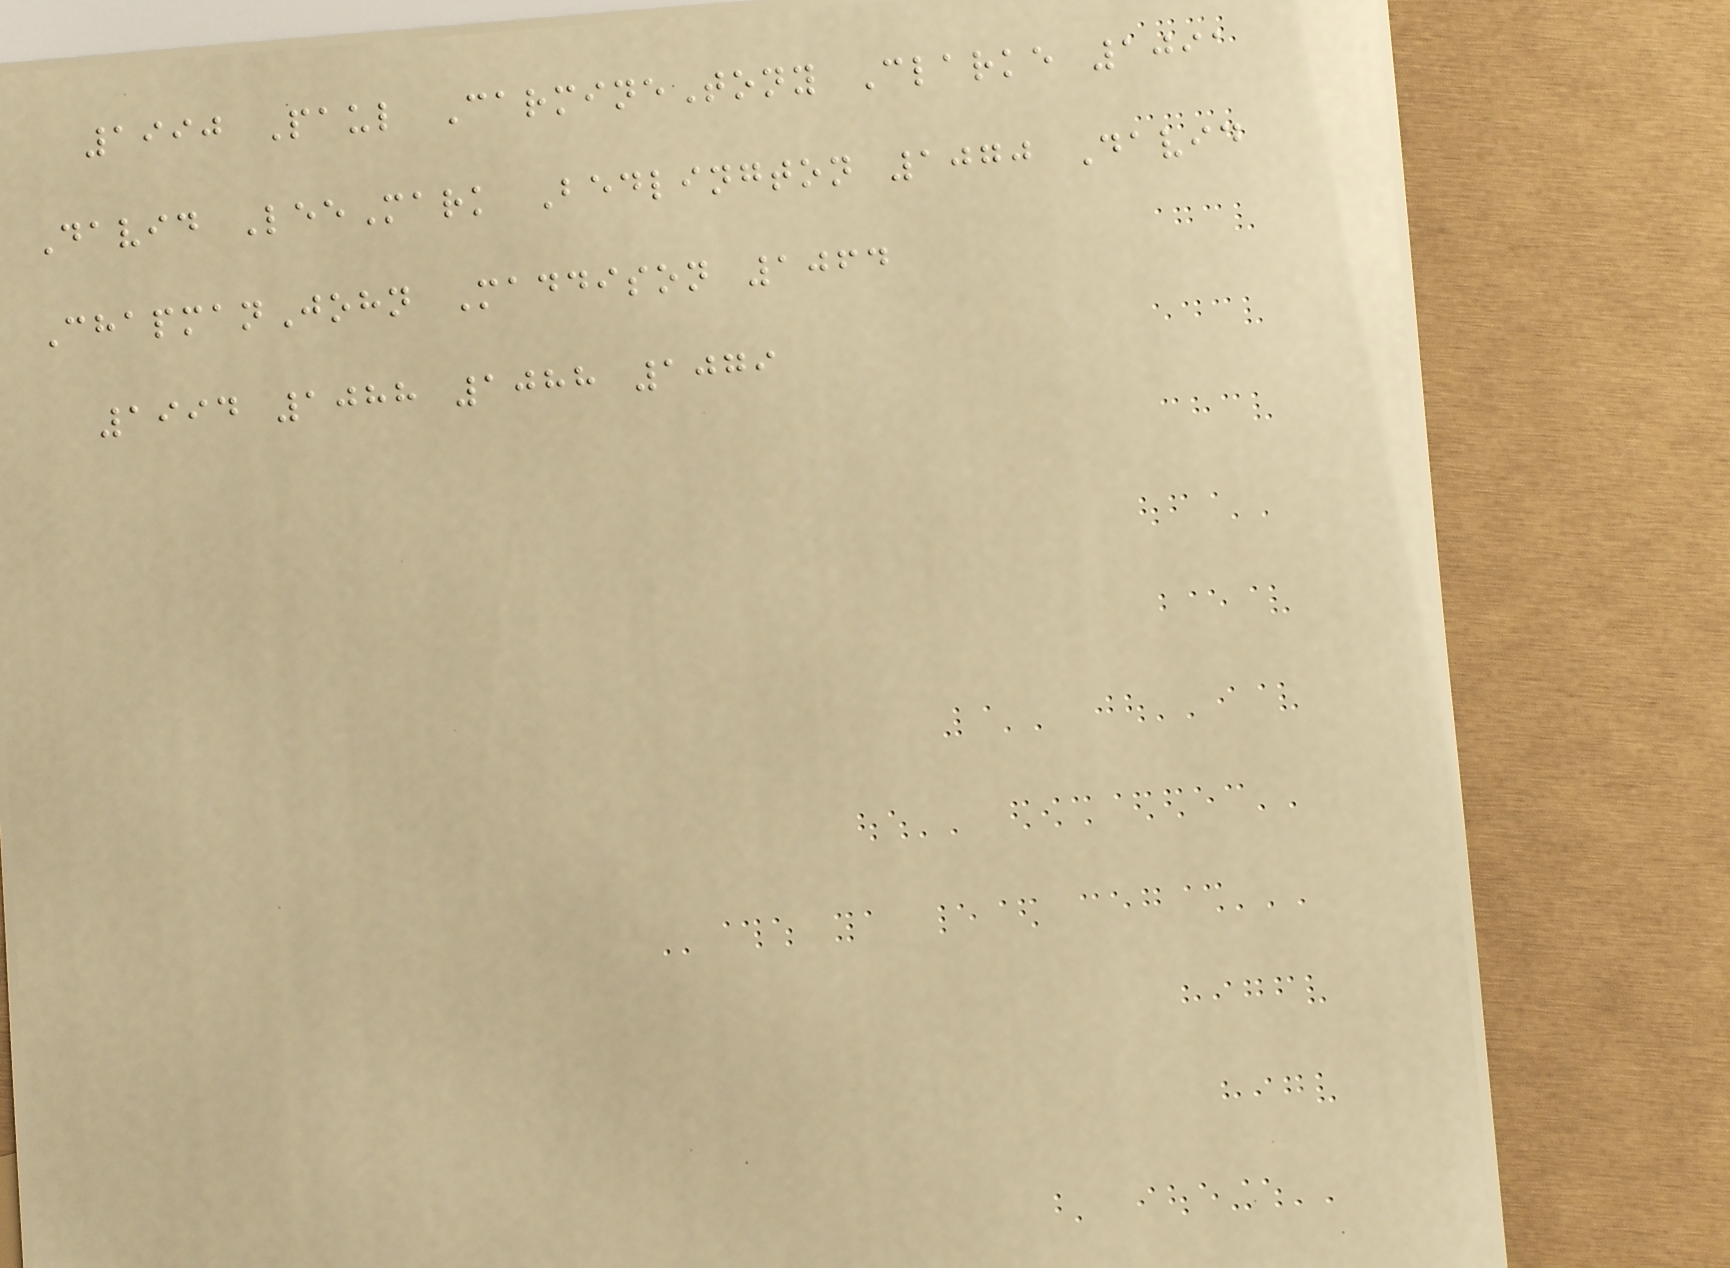1990 Paul CarmineTony Clarke 1091
David LeeMark Bedlington 1070 David
ChapmanJohn Maddison 1064
1994 1088 1088 1079
